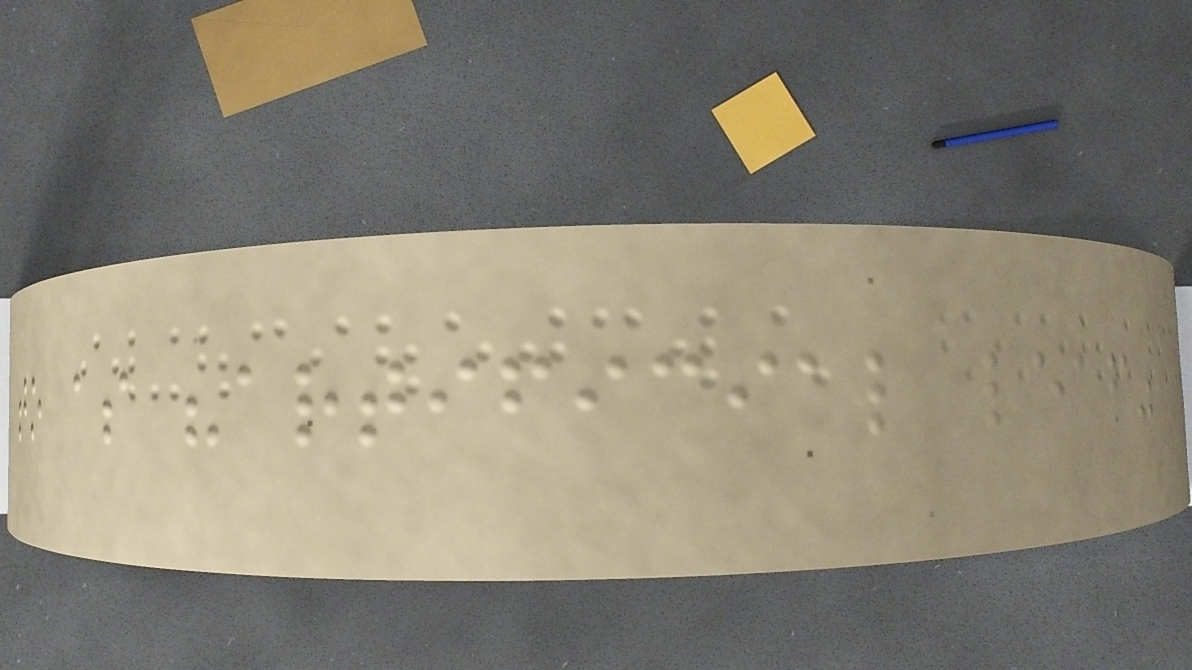to as "artificial leaf"
